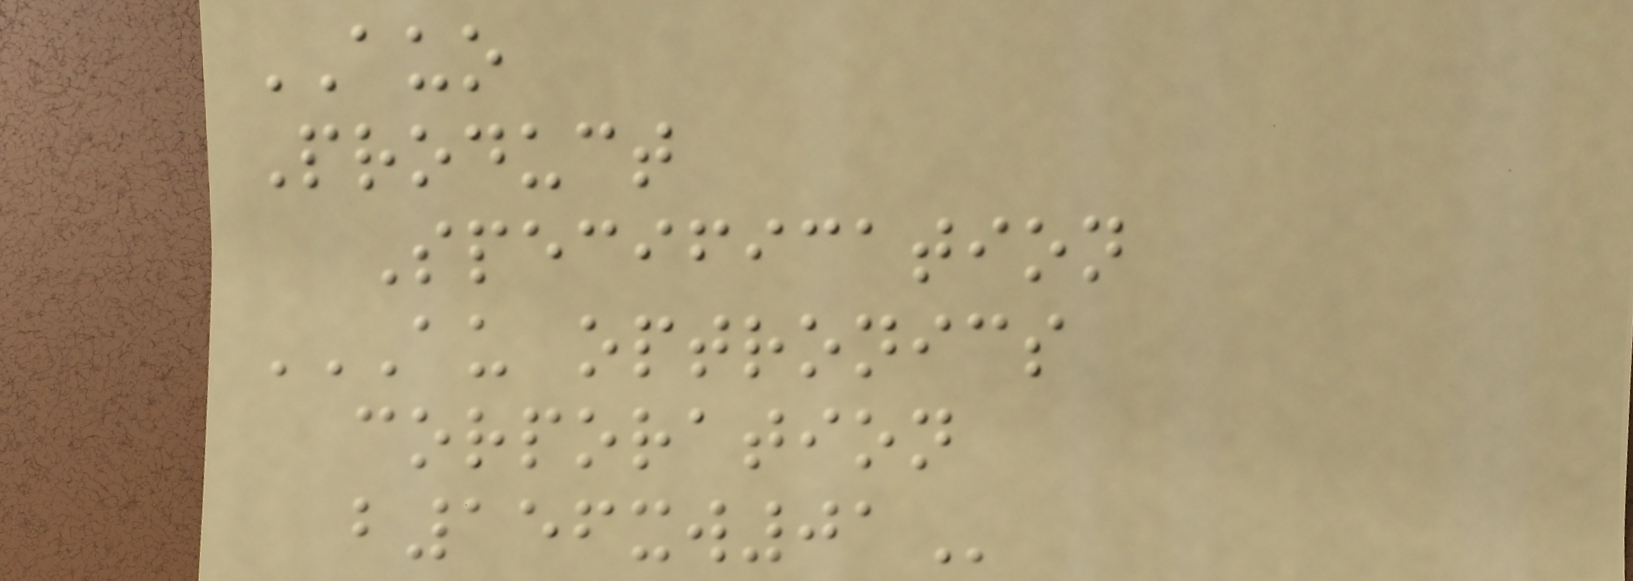AUO
Product
Specification
AU OPTRONICS
CORPORATION
B156XW01
